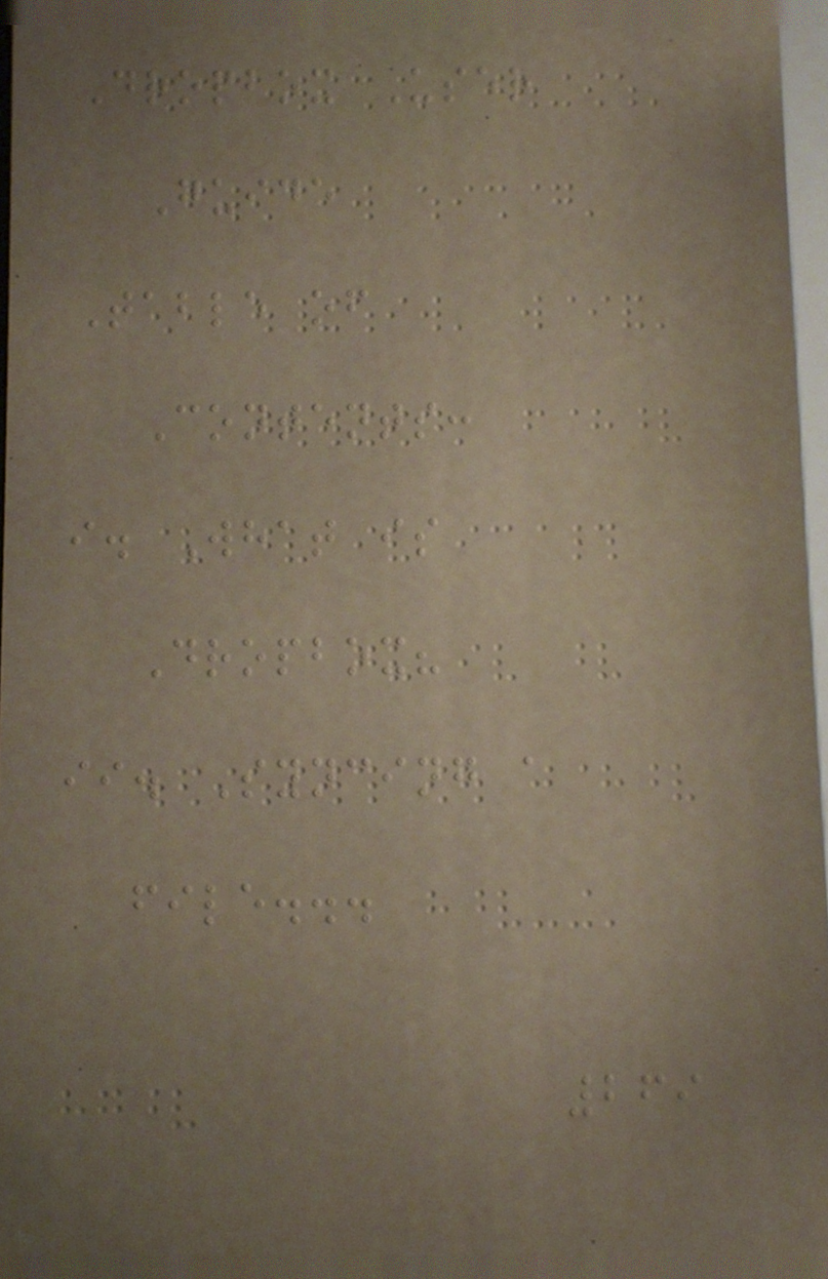Dropbox User
Guide
Table of
Contents:
i. What is
Dropbox?
ii. Syncing a
file...
269
